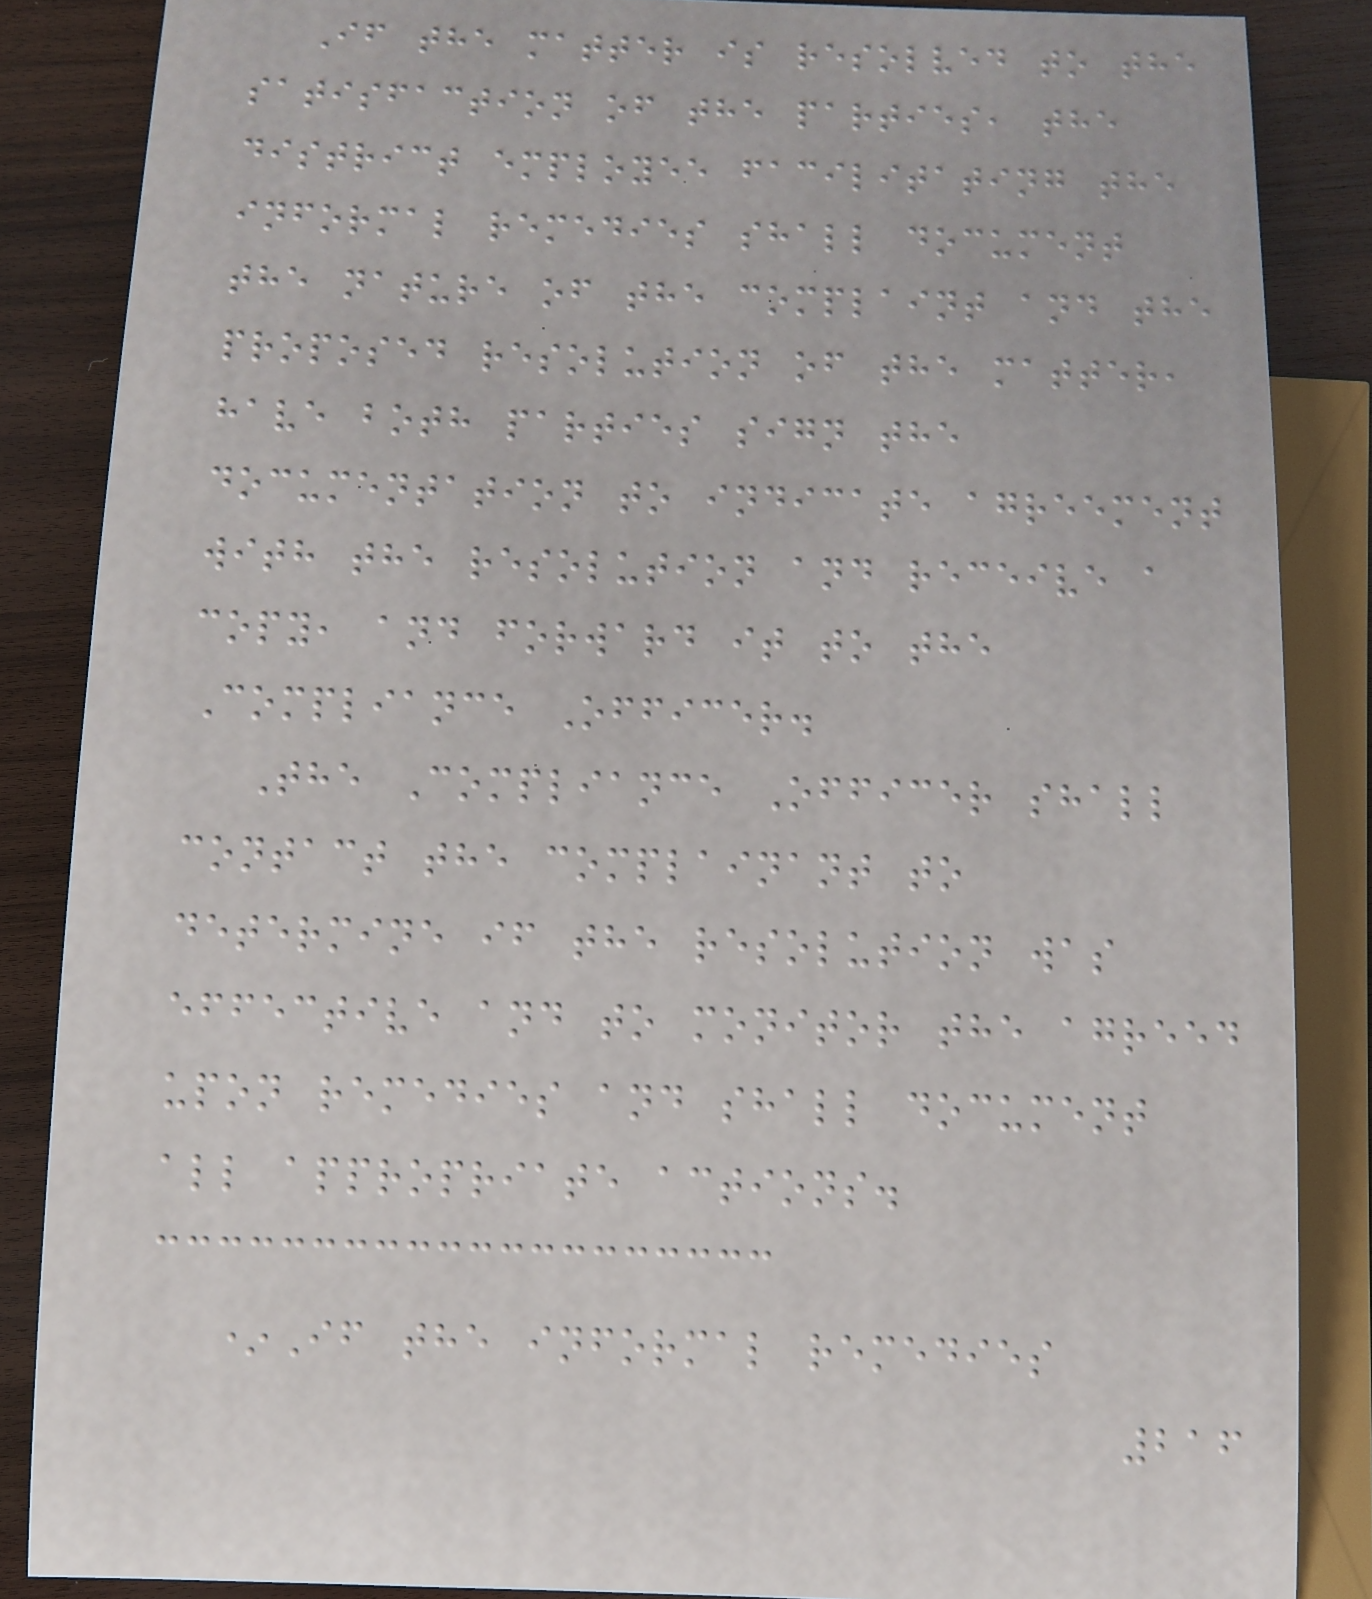If the matter is resolved to the
satisfaction of the parties, the
district employee facilitating the
informal remedies shall document
the nature of the complaint and the
proposed resolution of the matter,
have both parties sign the
documentation to indicate agreement
with the resolution and receive a
copy, and forward it to the
Compliance Officer.
The Compliance Officer shall
contact the complainant to
determine if the resolution was
effective and to monitor the agreed
upon remedies and shall document
all appropriate actions.
*If the informal remedies
216
